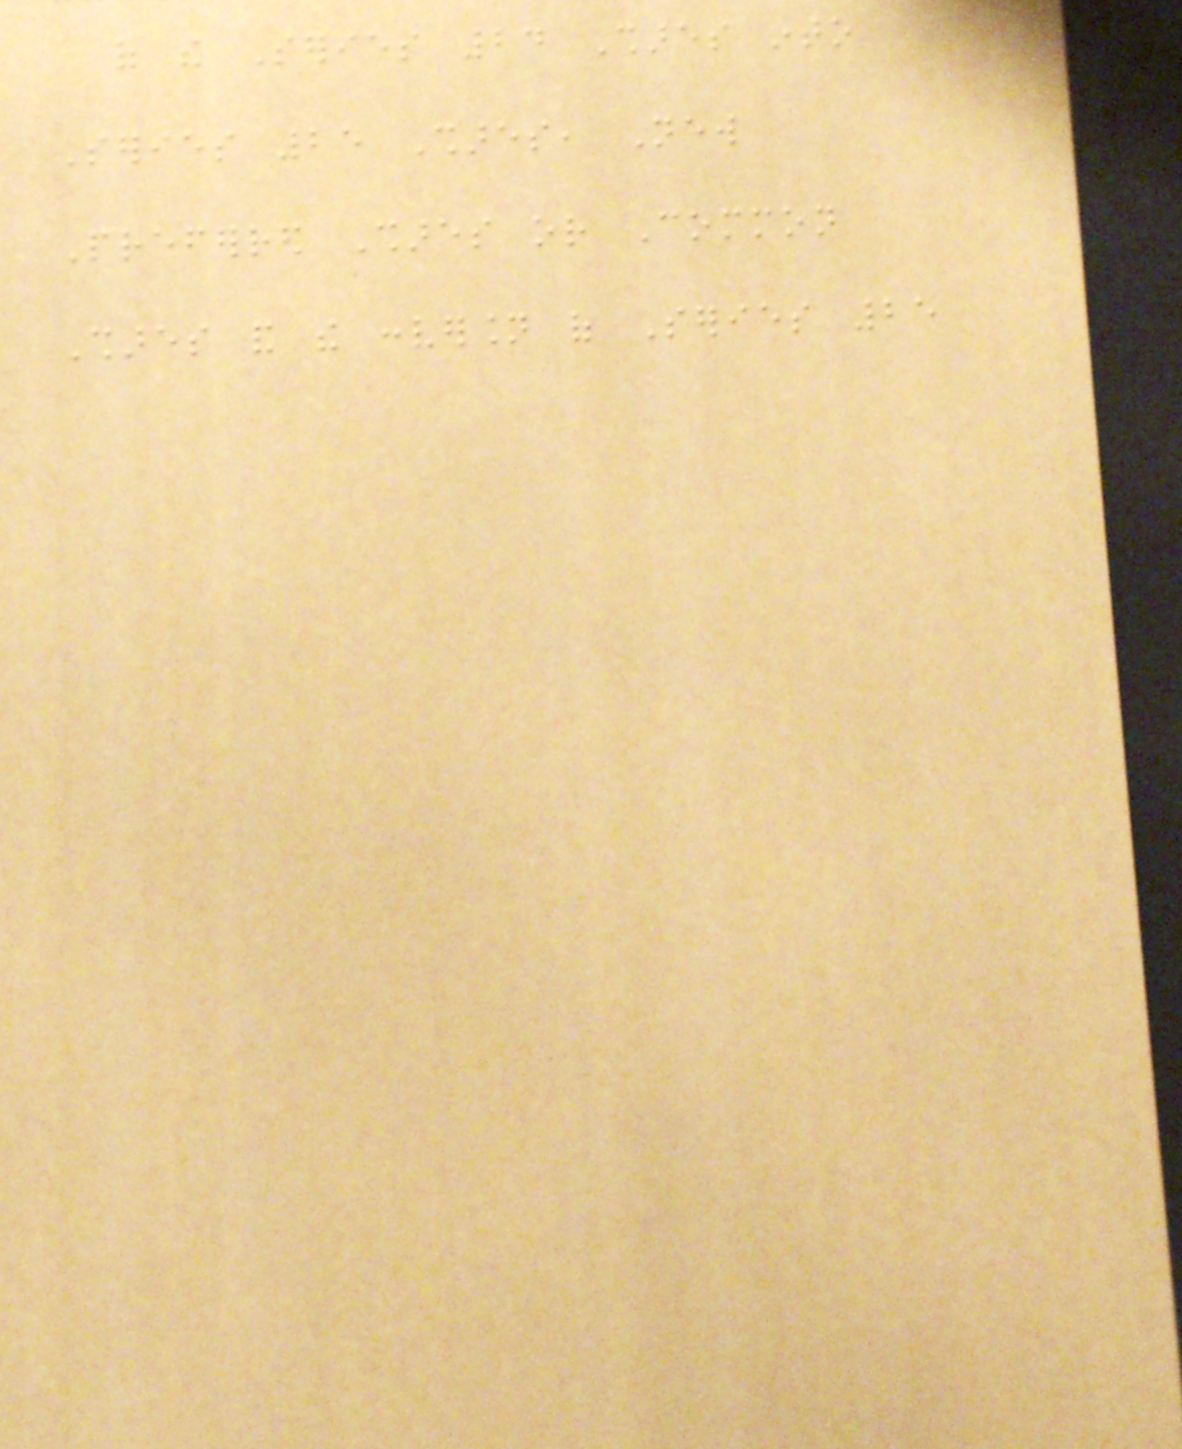of the Series 24 Shares into
Series 25 Shares, New
Preferred Shares or Common
Shares and the conversion of Series 25
